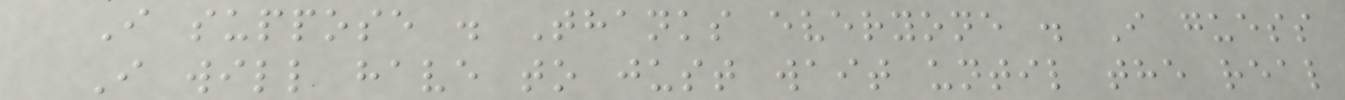I suppose . Thanks everyone . I guess
I will have to just wait until the real
